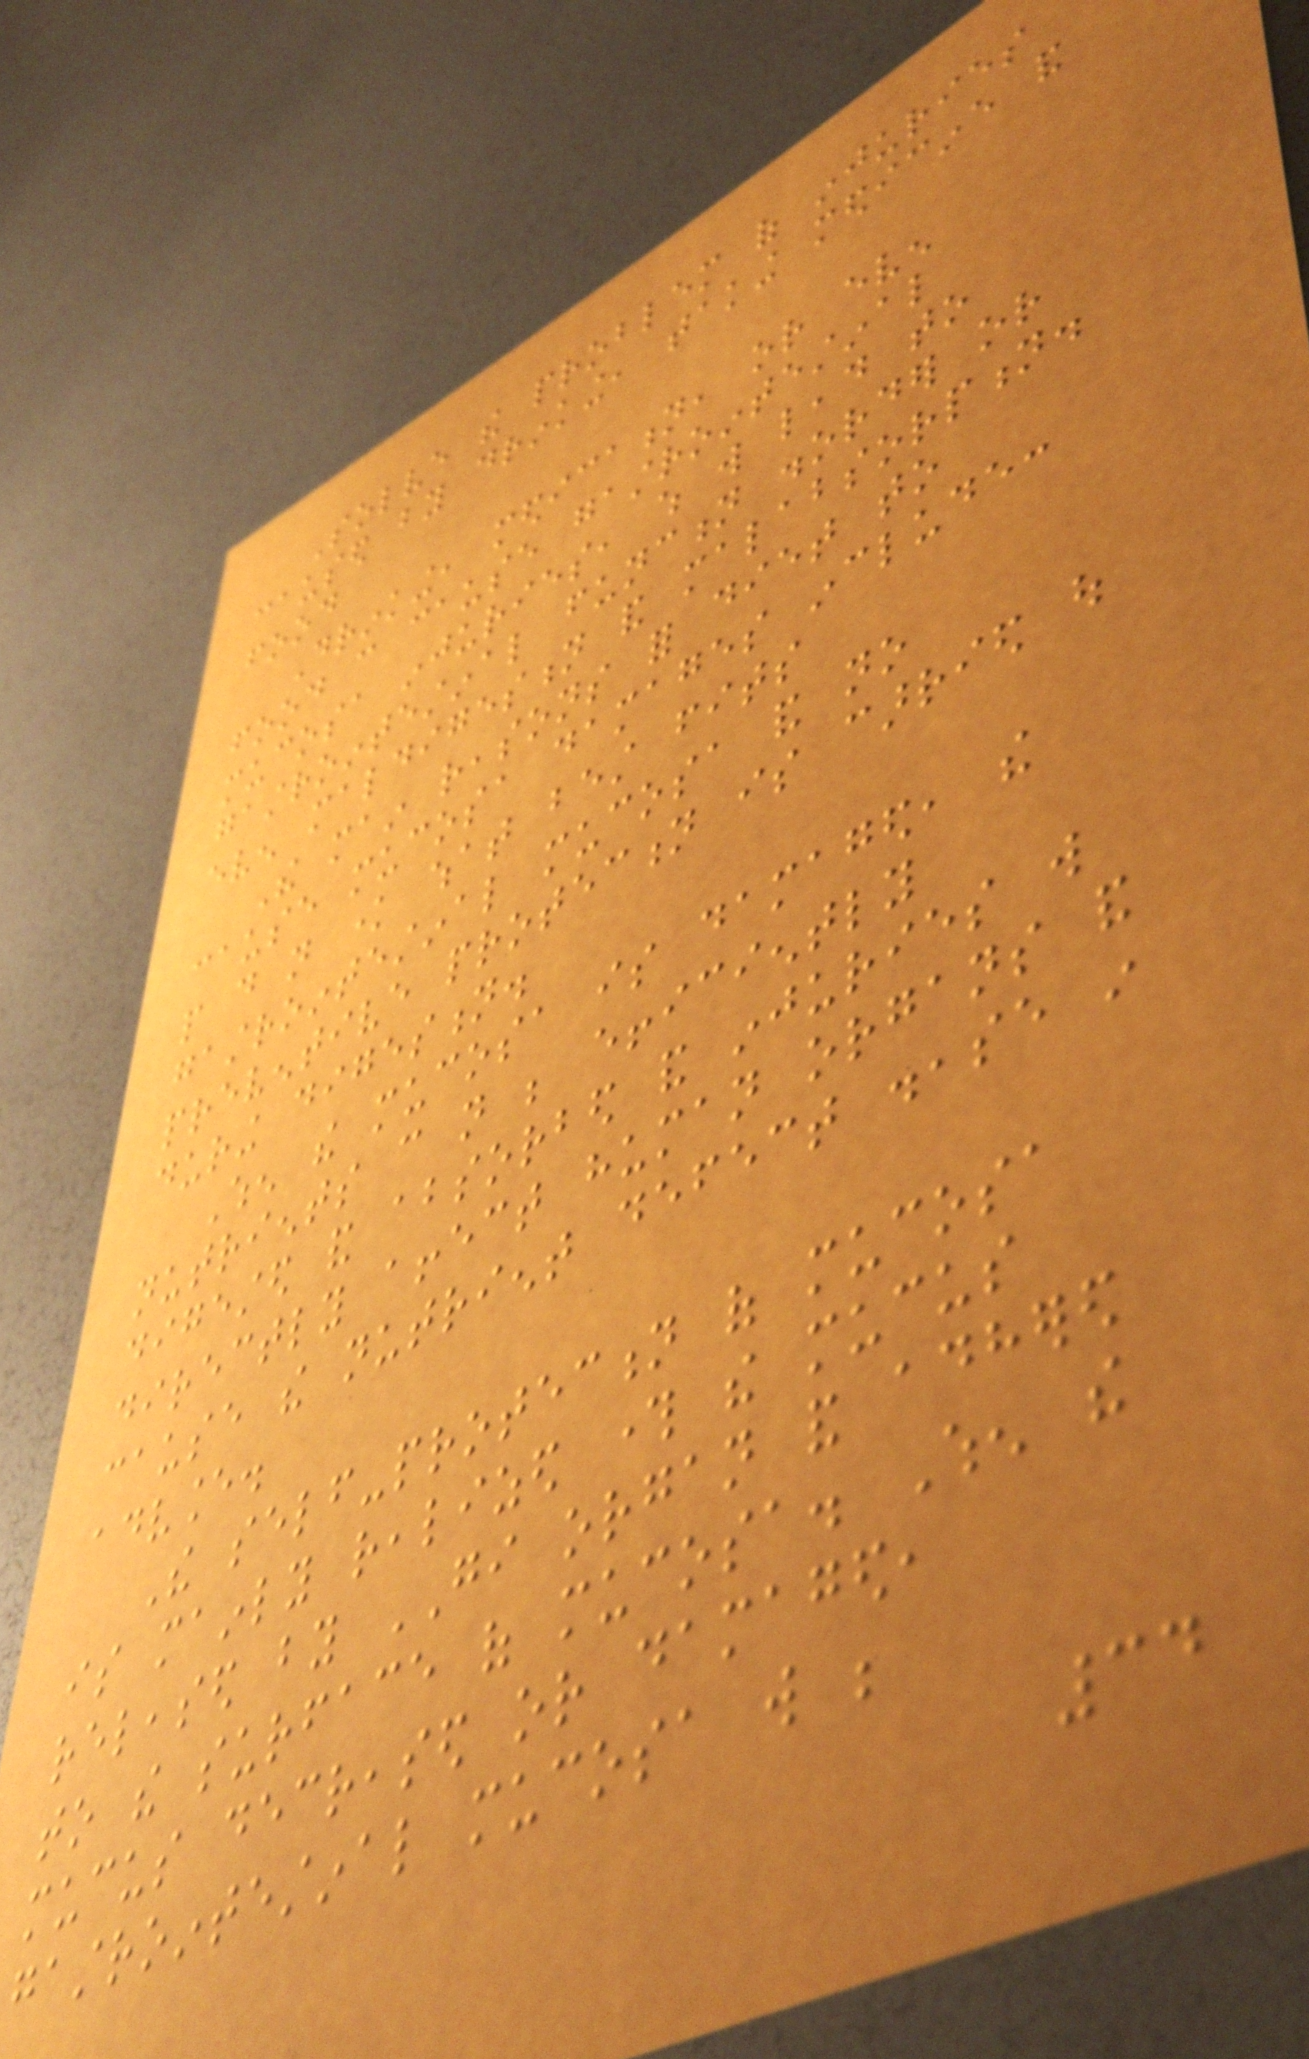Solve the problem of injuries
caused by drinking, taking medicine and
food
Drinking, medication, or even
food can cause gastrointestinal
mucosa injuries, which will lead to
gastrointestinal function disorder or
even maldigestion and malabsorption.
The main reasons for diet to
cause mucosa damages include:
people do not know what best fits
gastrointestinal mucosa and no
preventive protection is carried out
during digestion.
When the mucosa is damaged, the
nutrients can not be efficiently
digested and absorbed and injuries will
directly affect human organs and
cause the nutrient defect disease in
advance.
The self-protection of mucosa
is mainly realized through the mucus
released by GI organ and adhered
to the surface of mucosa. When the
mucus decreased or damaged,
gastrointestinal mucosa will be
34
